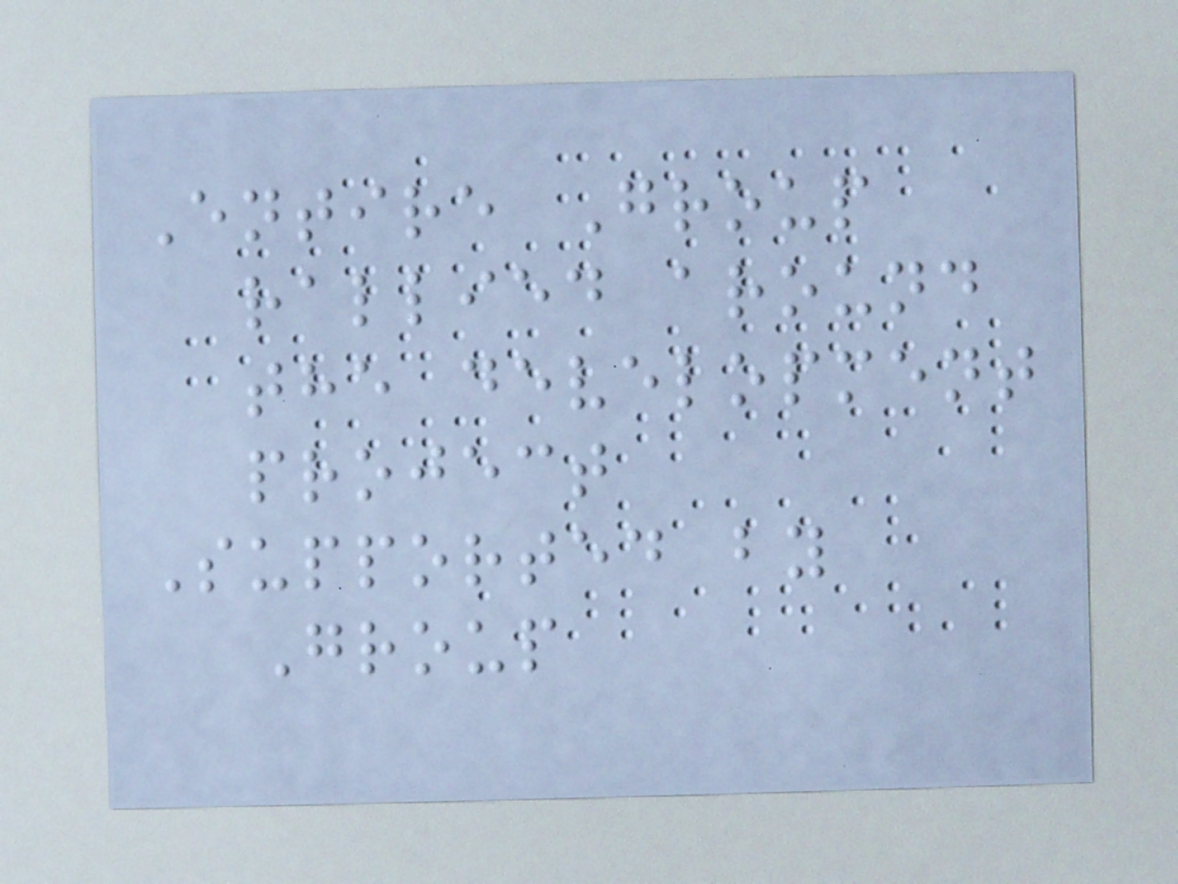Entire Group
rallied around
the development
project
Supported by
Group
